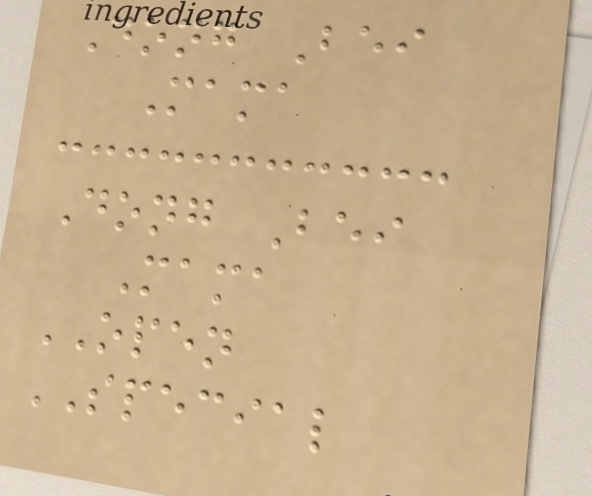Dong Bei
Mama
Dong Bei
Mama
OPEN
SPECIAL
